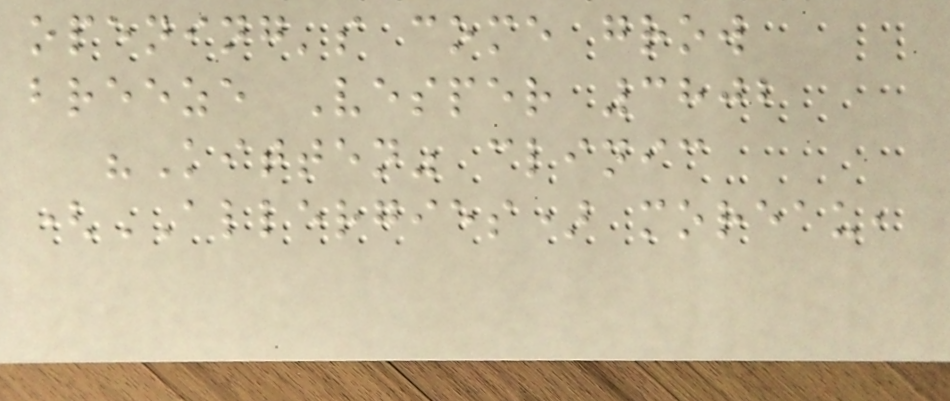opening's come grow
breeze Vesper 3802
"Kitten" clinic
(ALLERGIES) moreau,
